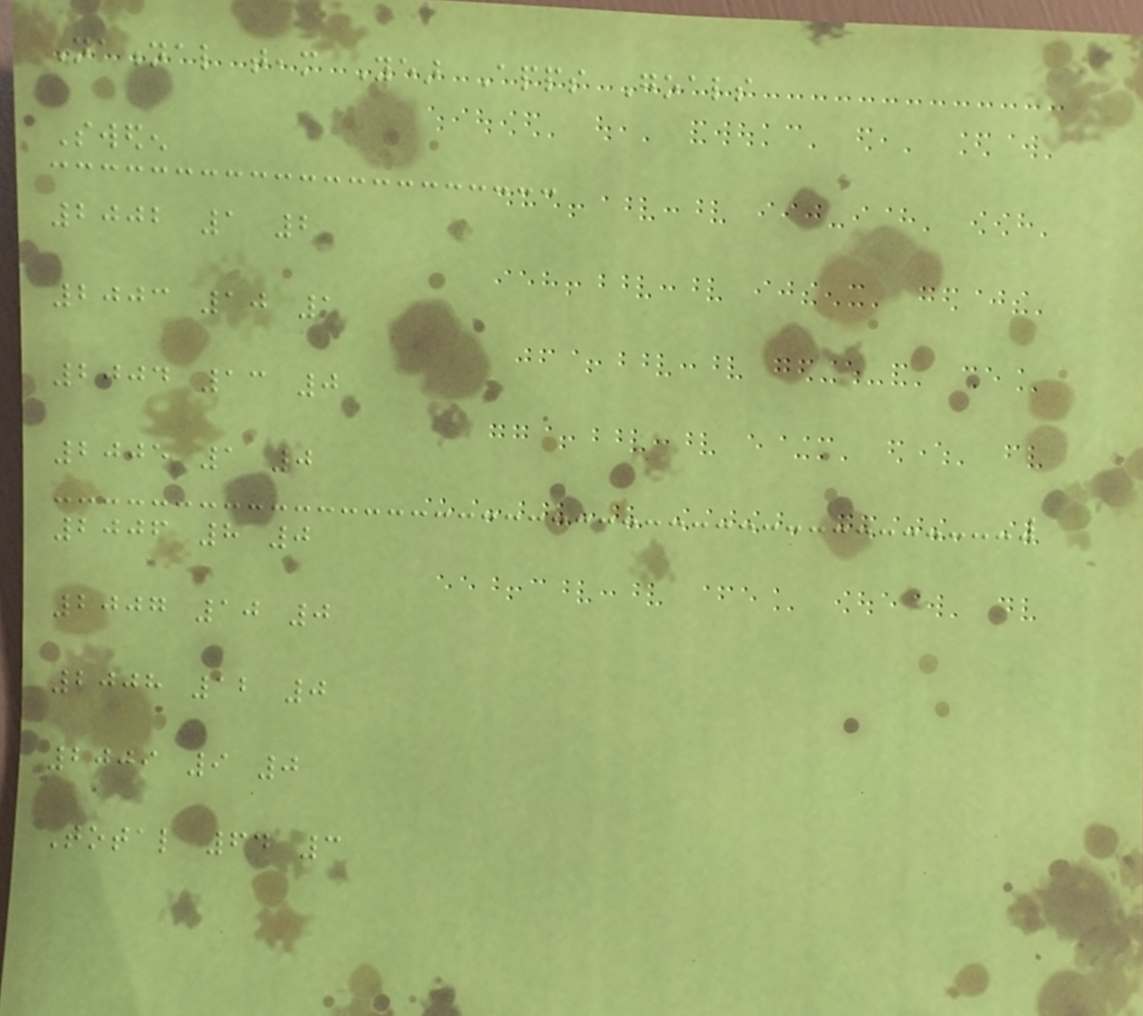National team Year Apps Goals
Sweden
2002 1 2
2003 10 1
2004 13 0
2005 1 0
2006 8 0
2007 10 0
2008 12 0
2009 9 0
Total 64 3
